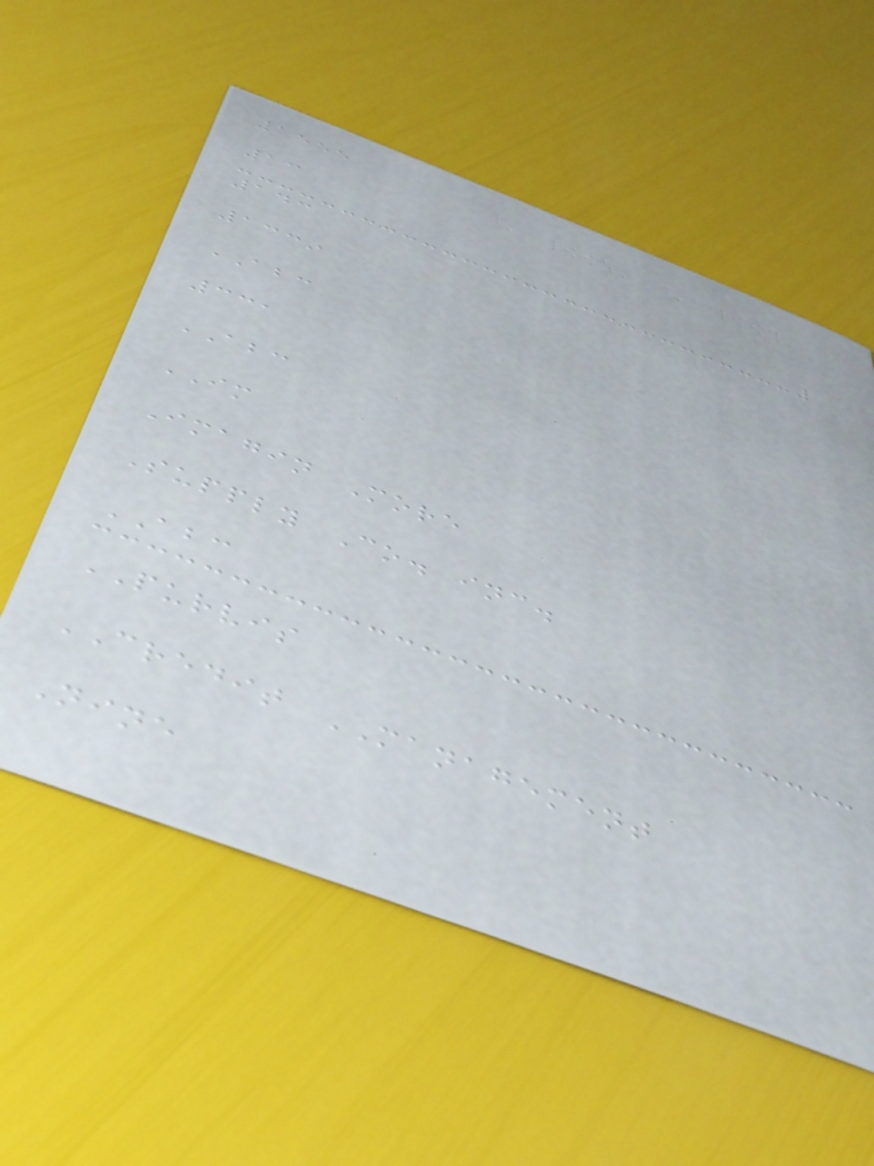1555
13
143
1339
ABC
331
ABC
IM
Imagin More
Supply Co. inc.
ABC
PURVIS
CREDIT MANAGEMENT
Nine
